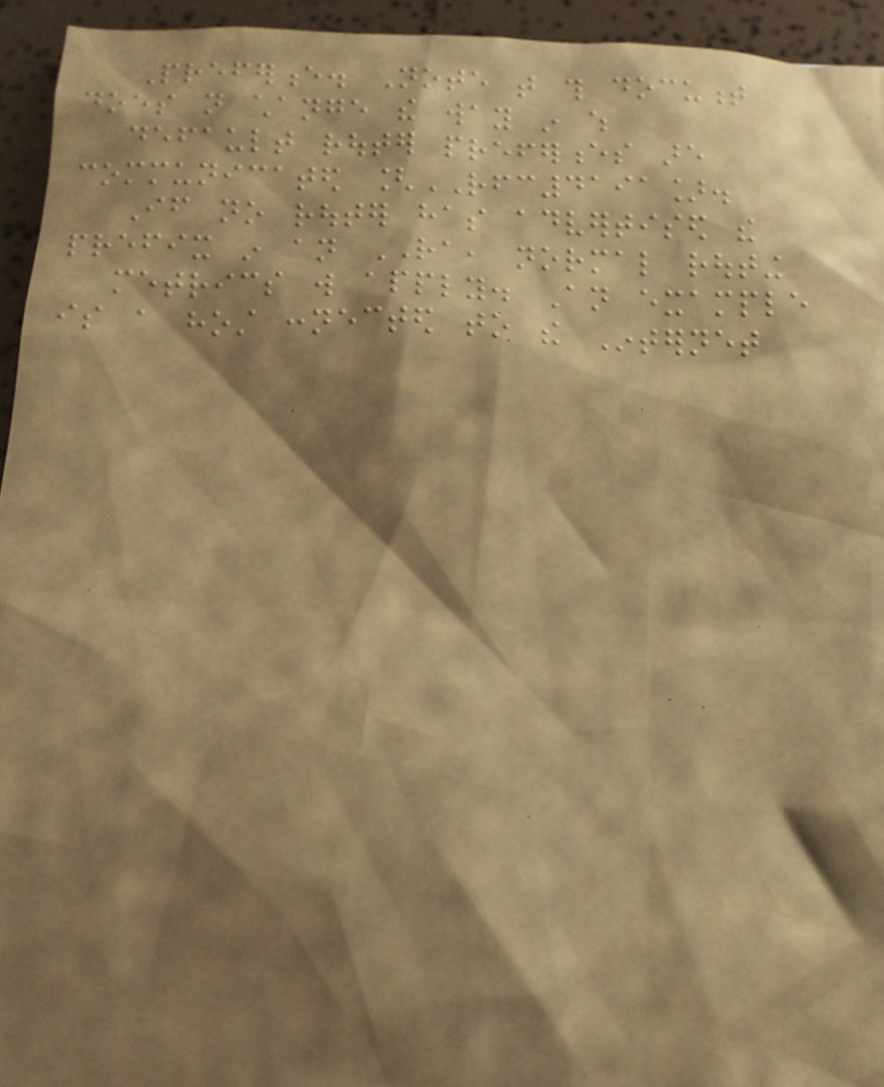Preference. Note that this document
does not change the way in which
default router preferences are
communicated [RFC4191].
If no router has advertised the
prefix in an RA, normal routing
metrics will apply. An example
is a host connected to the Internet
